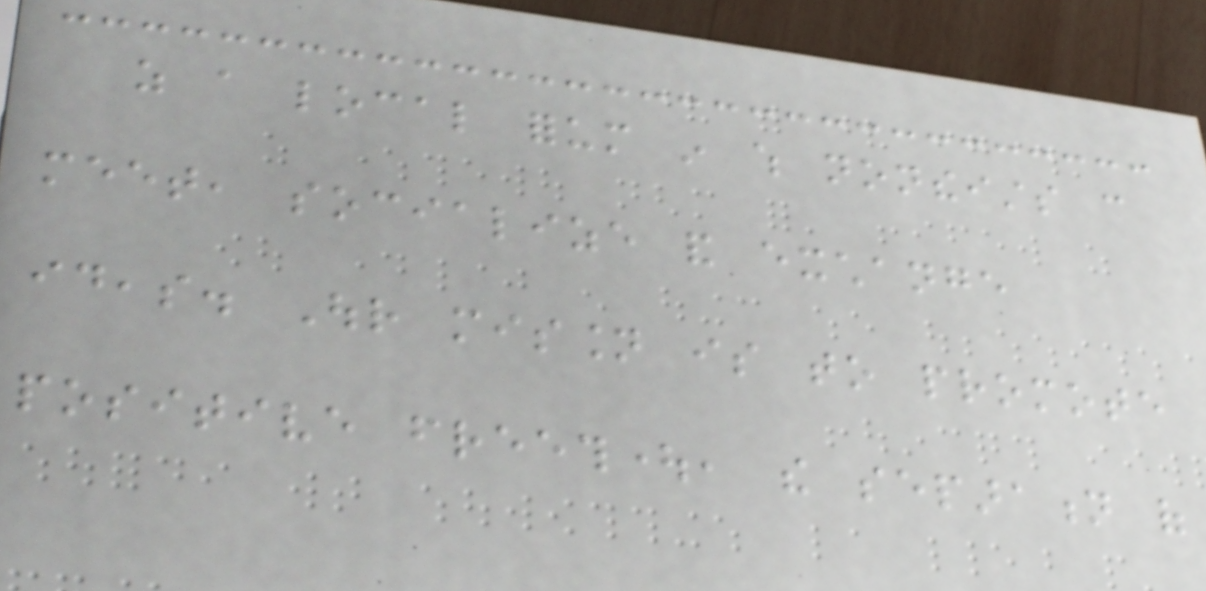as a local forum in which nontheists can
meet, socialize and exchange
ideas. Our mission is to promote
positive freethought, the separation of
